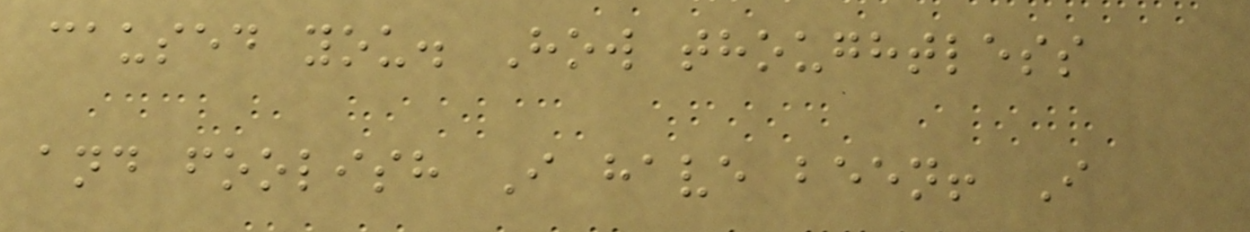caused you. How thoughtless
and foolish I have been! I
